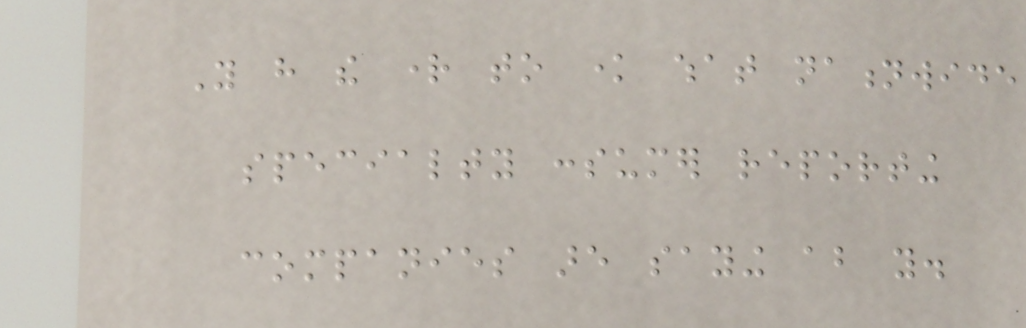You have the right to know what nationwide
specialty consumer reporting
companies are saying about you.
